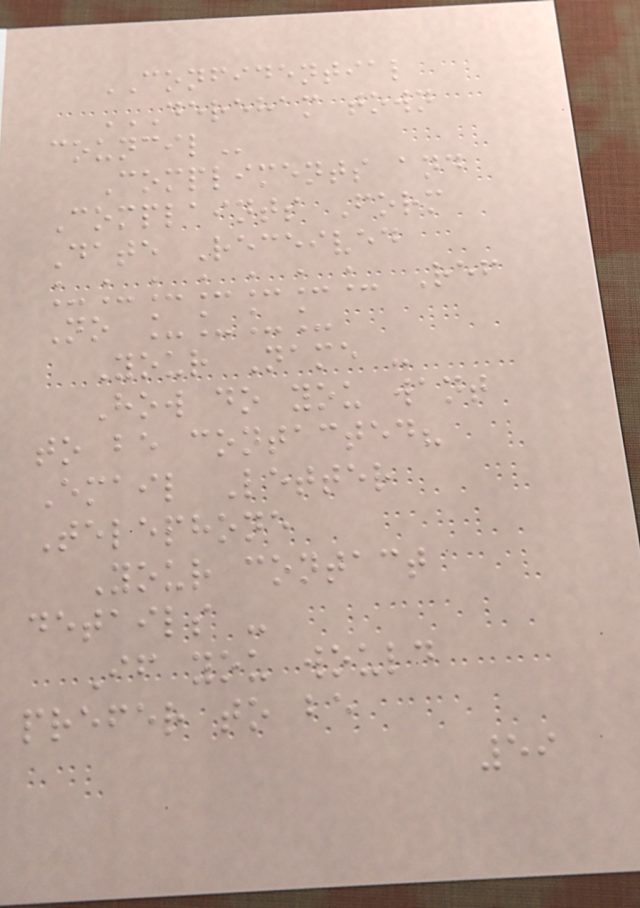CONFIDENTIAL
DEREHAM TOWN
COUNCIL
Compliments and
Complaints Form
Date Received
_______ Ref
No ____
Your Name -
How do you want
to be contacted?
Email Letter
Telephone
Your contact
details -
If you would
prefer to be
59
